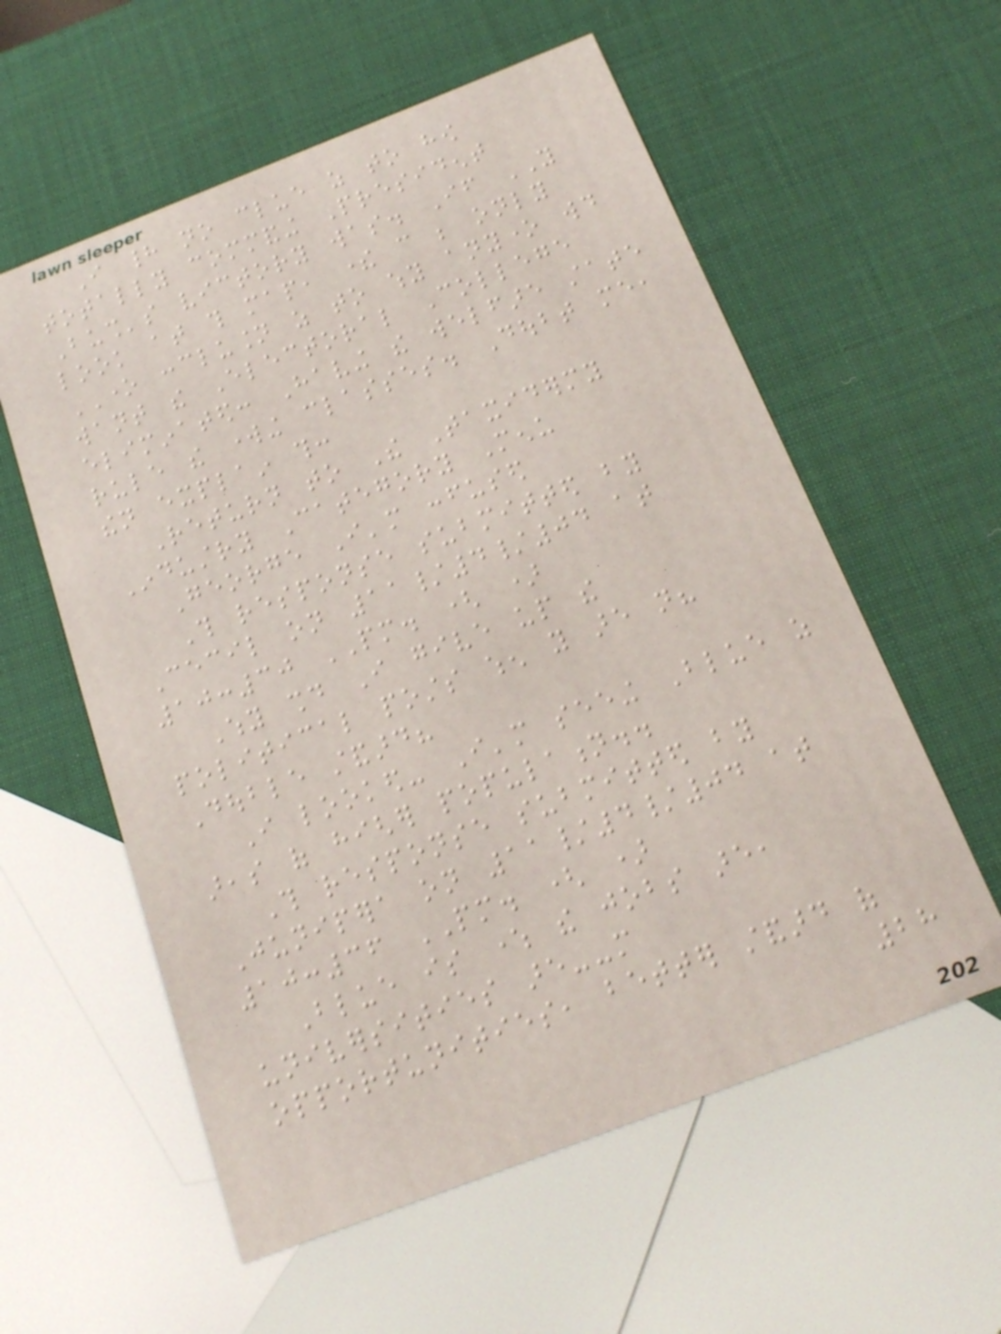I had no clue as to how
totally commanding President
Bush's victory was. If YOU
look at this map, there can be only
ONE conclusion as to why anyone would
want the Electoral College
eliminated: Having the welfare state
rule the working classes. Doubt me,
then explain this:
Return to The Taxidermy
Industry Category Menu
George I'm confused
This response submitted by
Cecil on 11/4/04 at
10:30 PM. ( )
Why should I give up the
political posts when you are not?
Double standard?
I looked- I'm seeing Blue as
areas of higher population..
This response submitted by
Junipera on 11/4/04 at
10:36 PM. ( )
Blue is where the jobs are,
universities are--more
opportunities, better standard of
28
